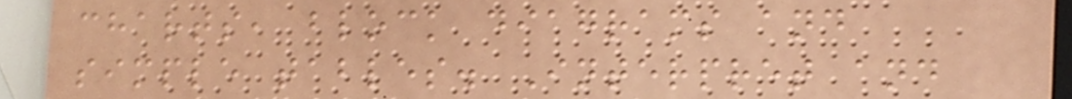charts, block diagrams and
simple tables. Interpret and
